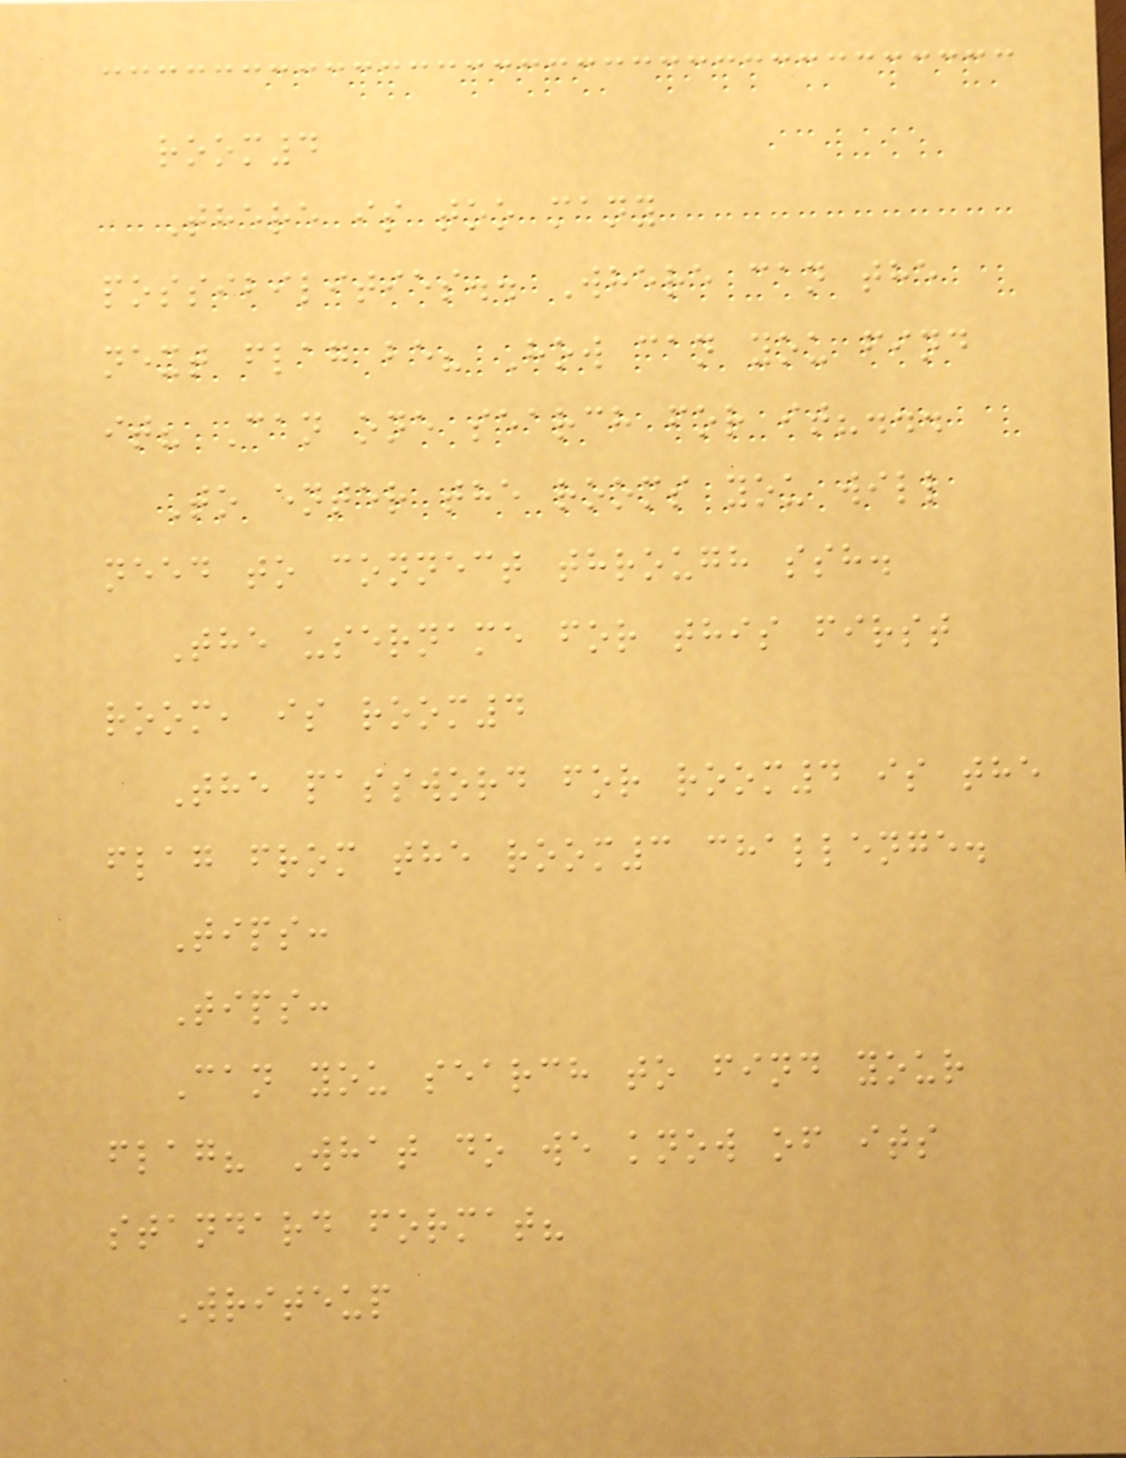room4
There is too many
possibilities.. Where can the
next flag be? How can you find
it? Can one search for it?...
To enter the rooms you will
need to connect through ssh.
The username for this first
room, is room4
The password for room4 is the
flag from the room3 challenge.
Tips:
Tips:
Can you search to find your
flag? What do we know of its
standard format?
Writeup
